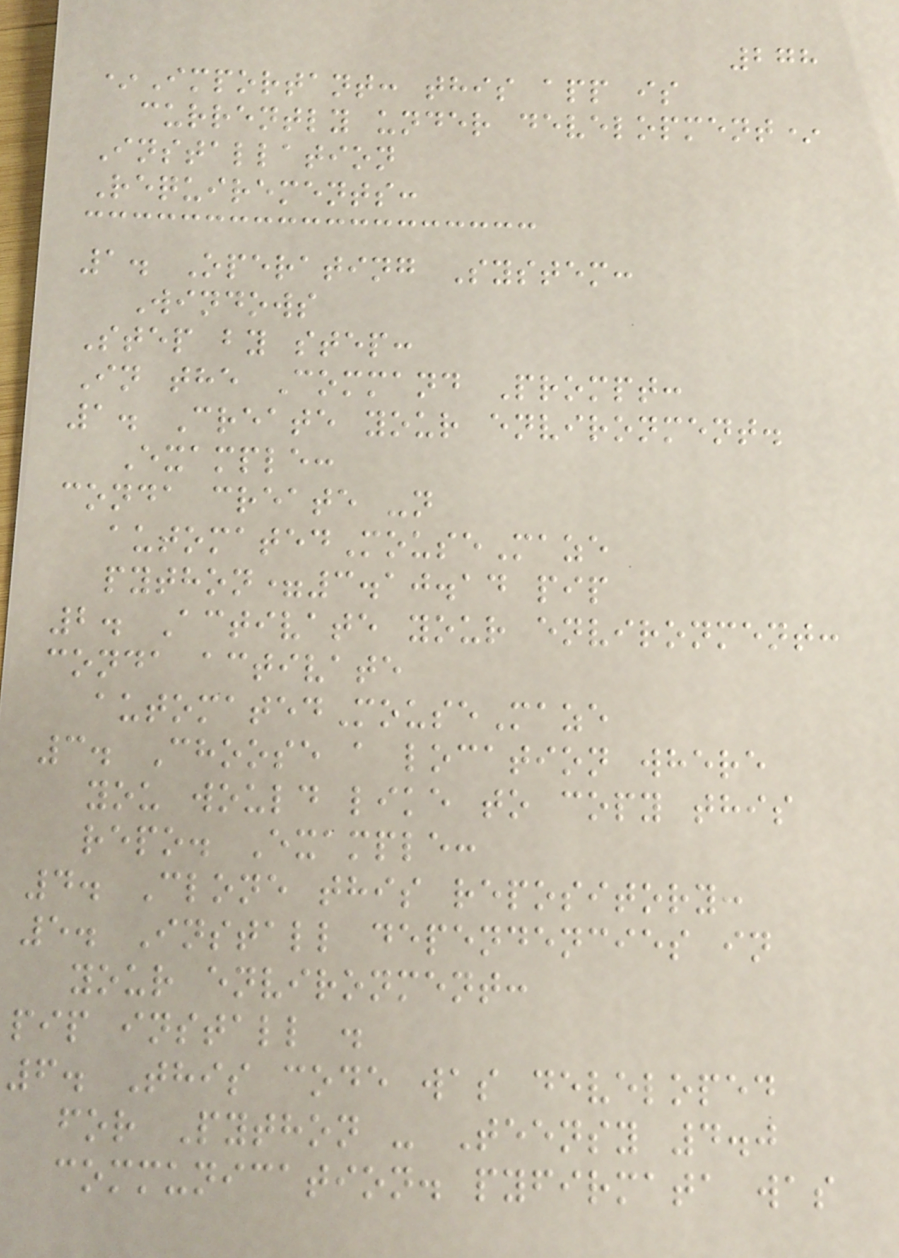278
*Important: this app is
currently under development*
Installation
Requirements:
1. Operating System:
Windows
Step by step:
In the Command Prompt:
1. Create your environment.
Example:
conda create -n
automatedMouseMaze
python=3.10.14 pip
2. Activate your environment:
conda activate
automatedMouseMaze
3. Choose a location where
you would like to copy this
repo. Example:
4. Clone this repository:
5. Install dependencies in
your environment:
pip install .
6. This code was developed
for Python - Teensy 4.0
communication. pyfirmata was
